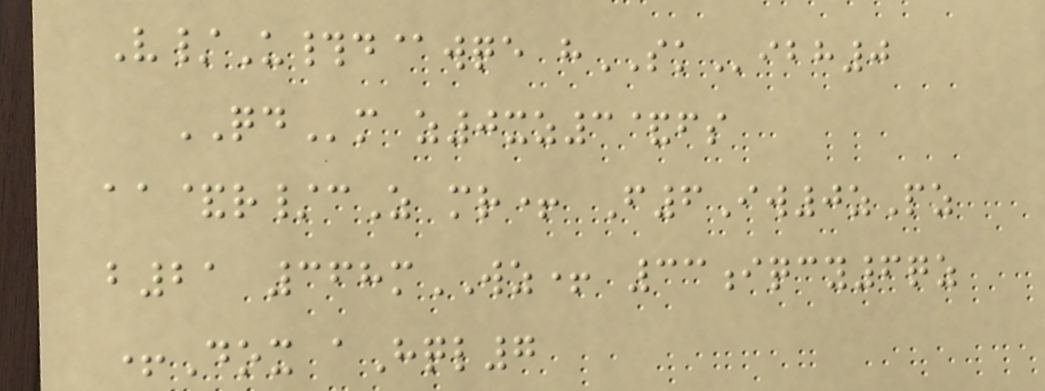V/U#d@wqe hSKibh0
QDm z0xz3&fs
aa&r/cZ mr+ F6Iw0zPz
b21 368mWZ+ 33iqcy6qz
+Dox aHql7
